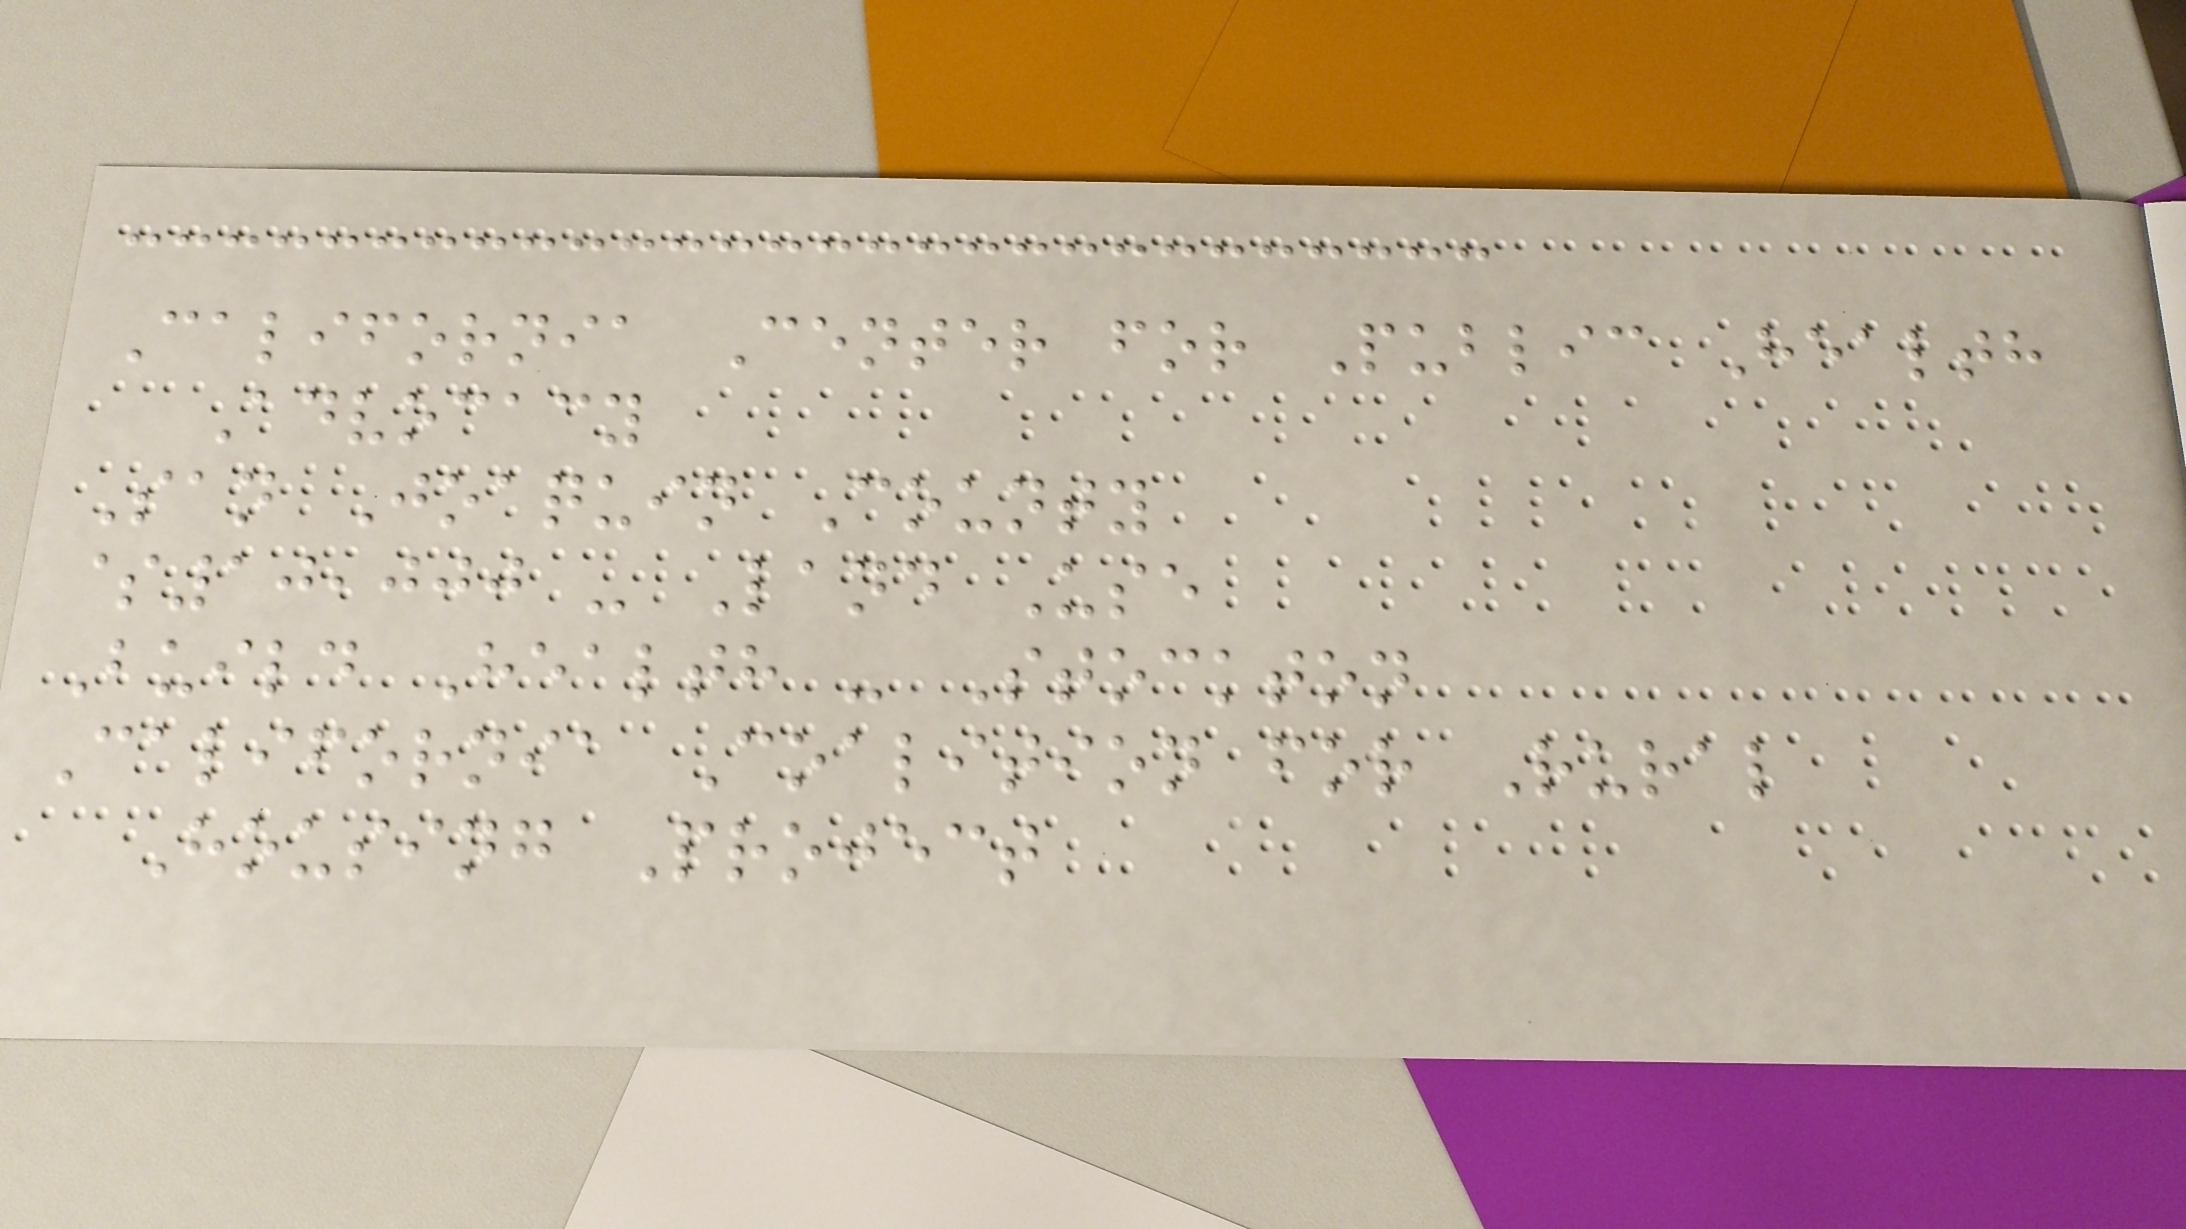California Center for Public Health
Advocacy
San Joaquin County
$10,000 - Land Use
Build Health - Stockton
California Coalition for Rural
Housing Project
